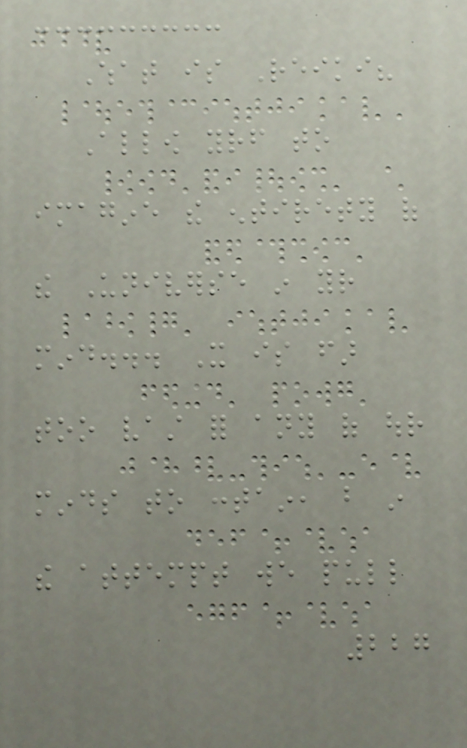What is Reiki?
Allow yourself to
imagine the entirety of
the Universe in your
mind... It is far
too vast for any of our
minds to contain, but in
the attempt we pull
227
